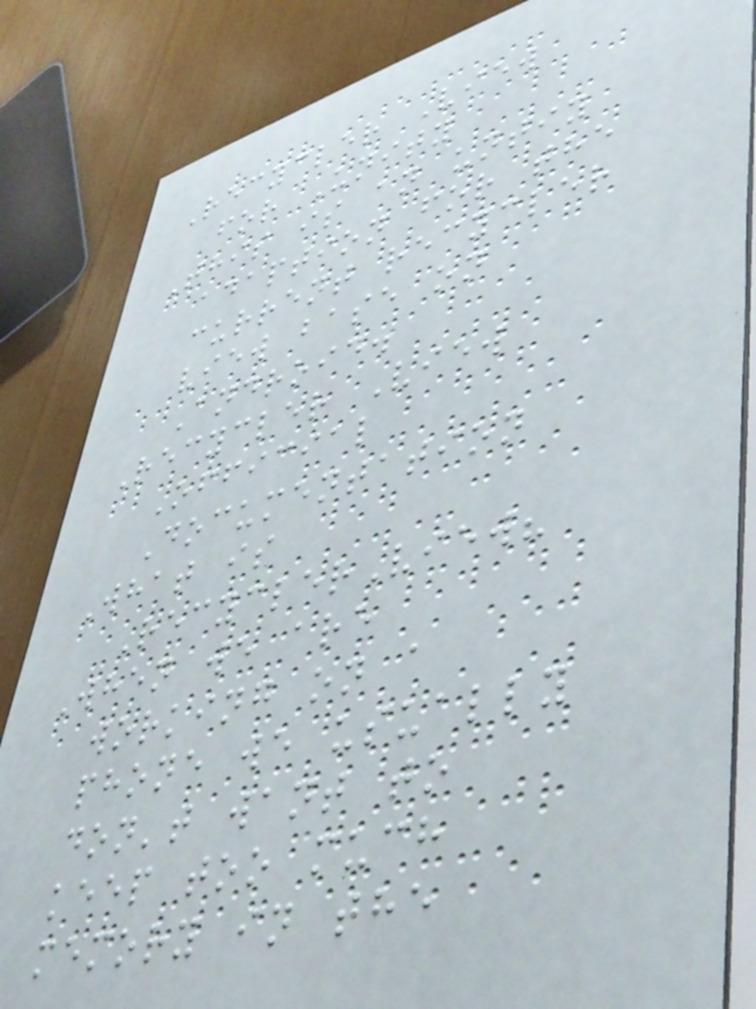Recycler View
for Unity
This is an untiy
adaption for the
current recycler
view base on
Android.
Recycler View
Official
Documentation
What is
RecyclerView?
When we are
working on a
phone we usually
don't want to
keep too much
memory in the
